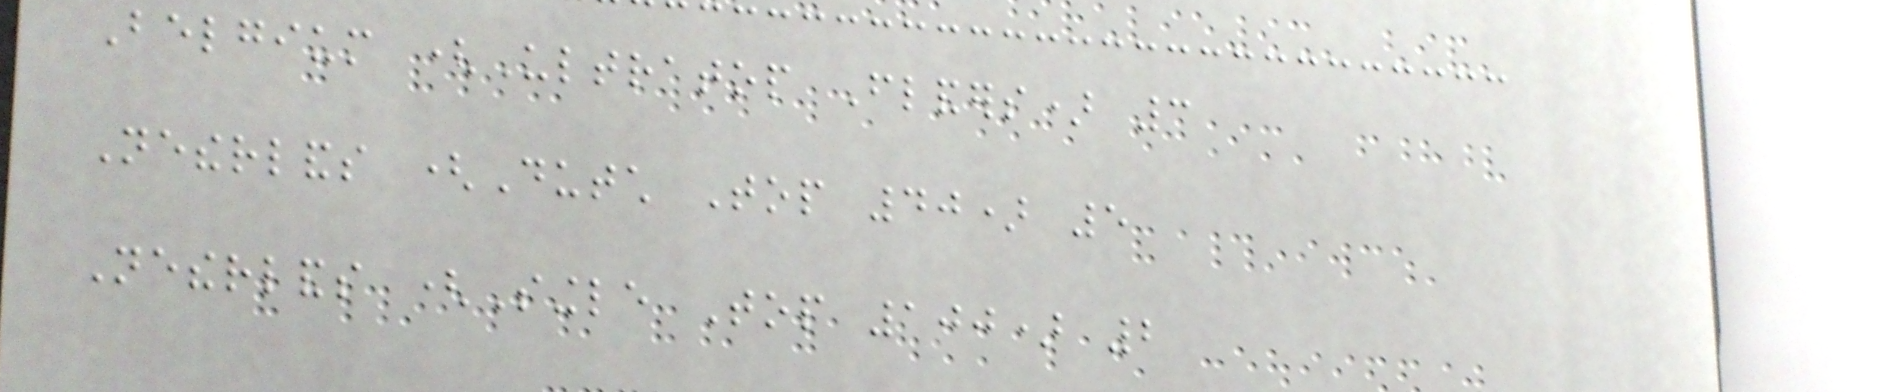Belgium (Ultratop Flanders) 3
Netherlands (Dutch Top 40) 5
Netherlands (Single Top 100) 2
